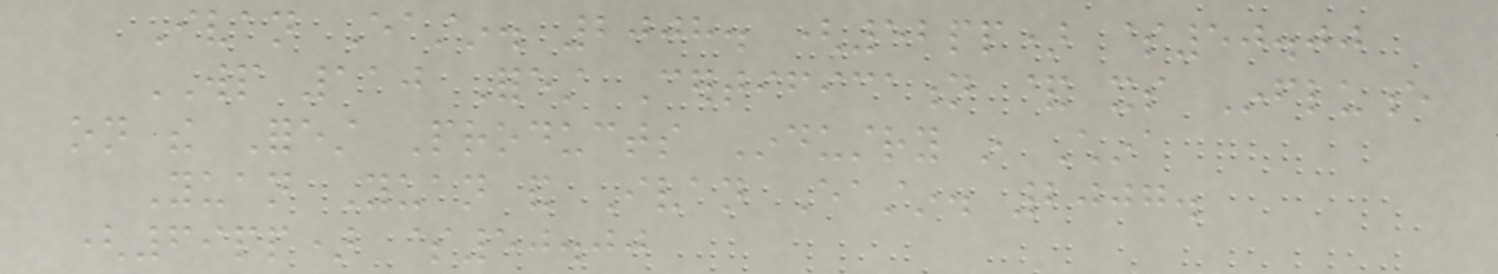Ivan Eastin. 2008. (52pp) $50.00
WP 110 Forest Certification & its Influence
on the Forest Products Industry in China
Yuan Yuan and Ivan Eastin. 2007.
(69pp) $50.00
